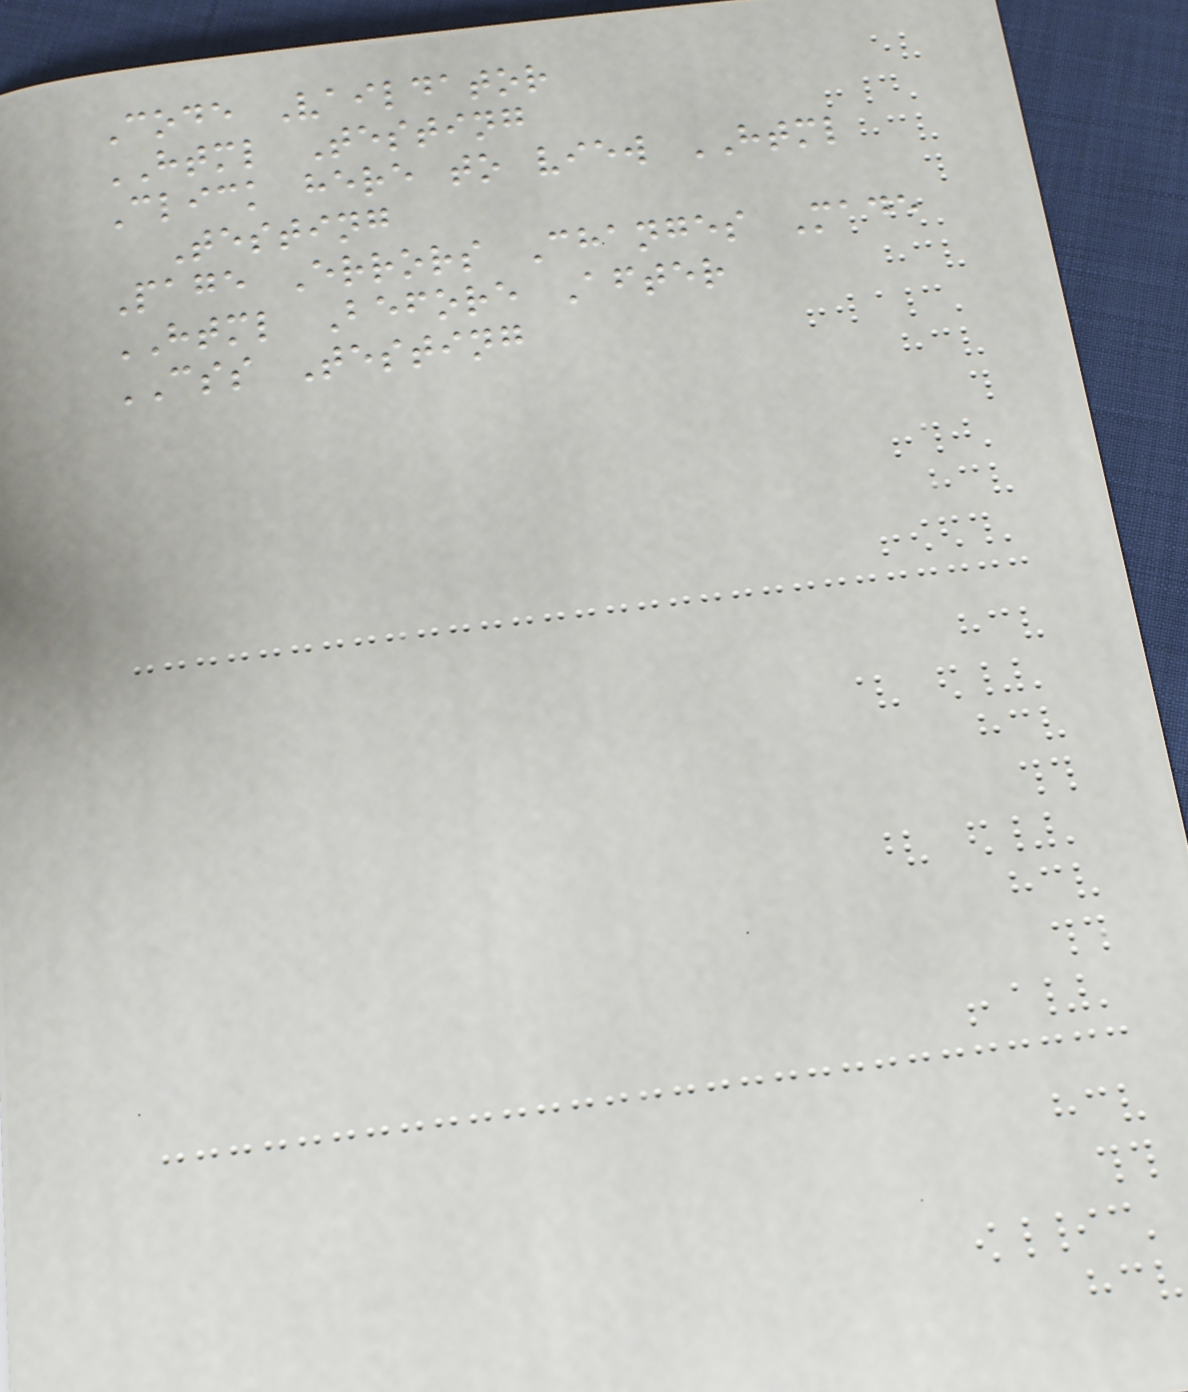Code Vaildator
HTML Testing
Click here to view HTML
Testing
Page Errors Changes Made
HTML Before After
CSS Testing
